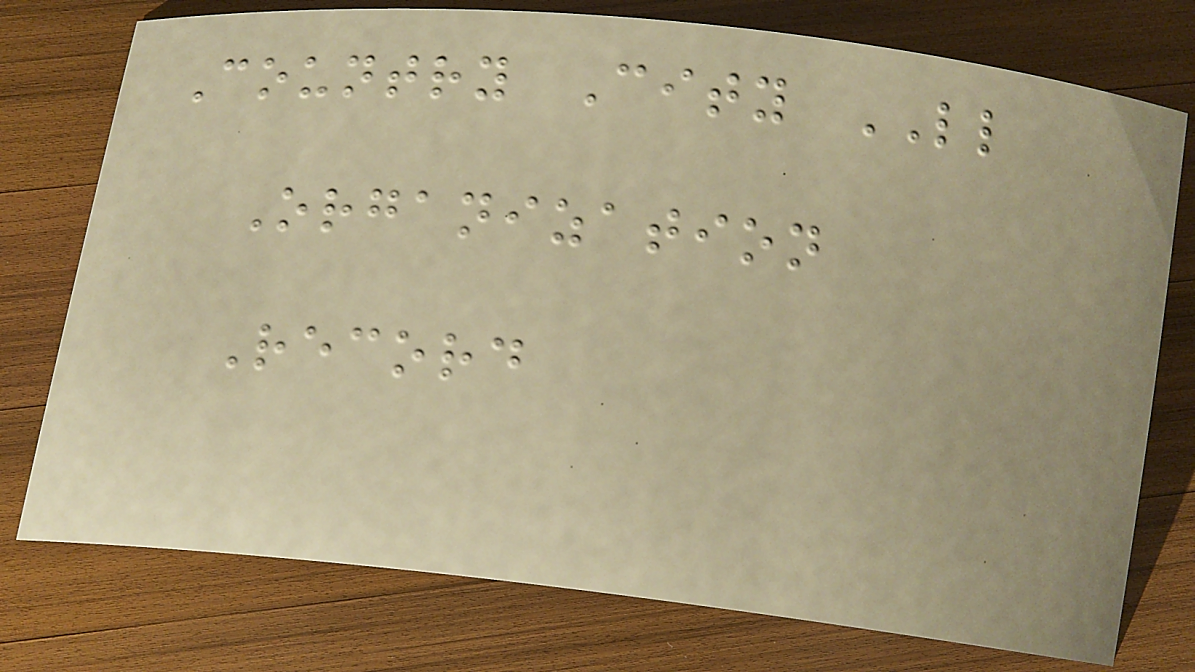Country City LL
Organization
Record
